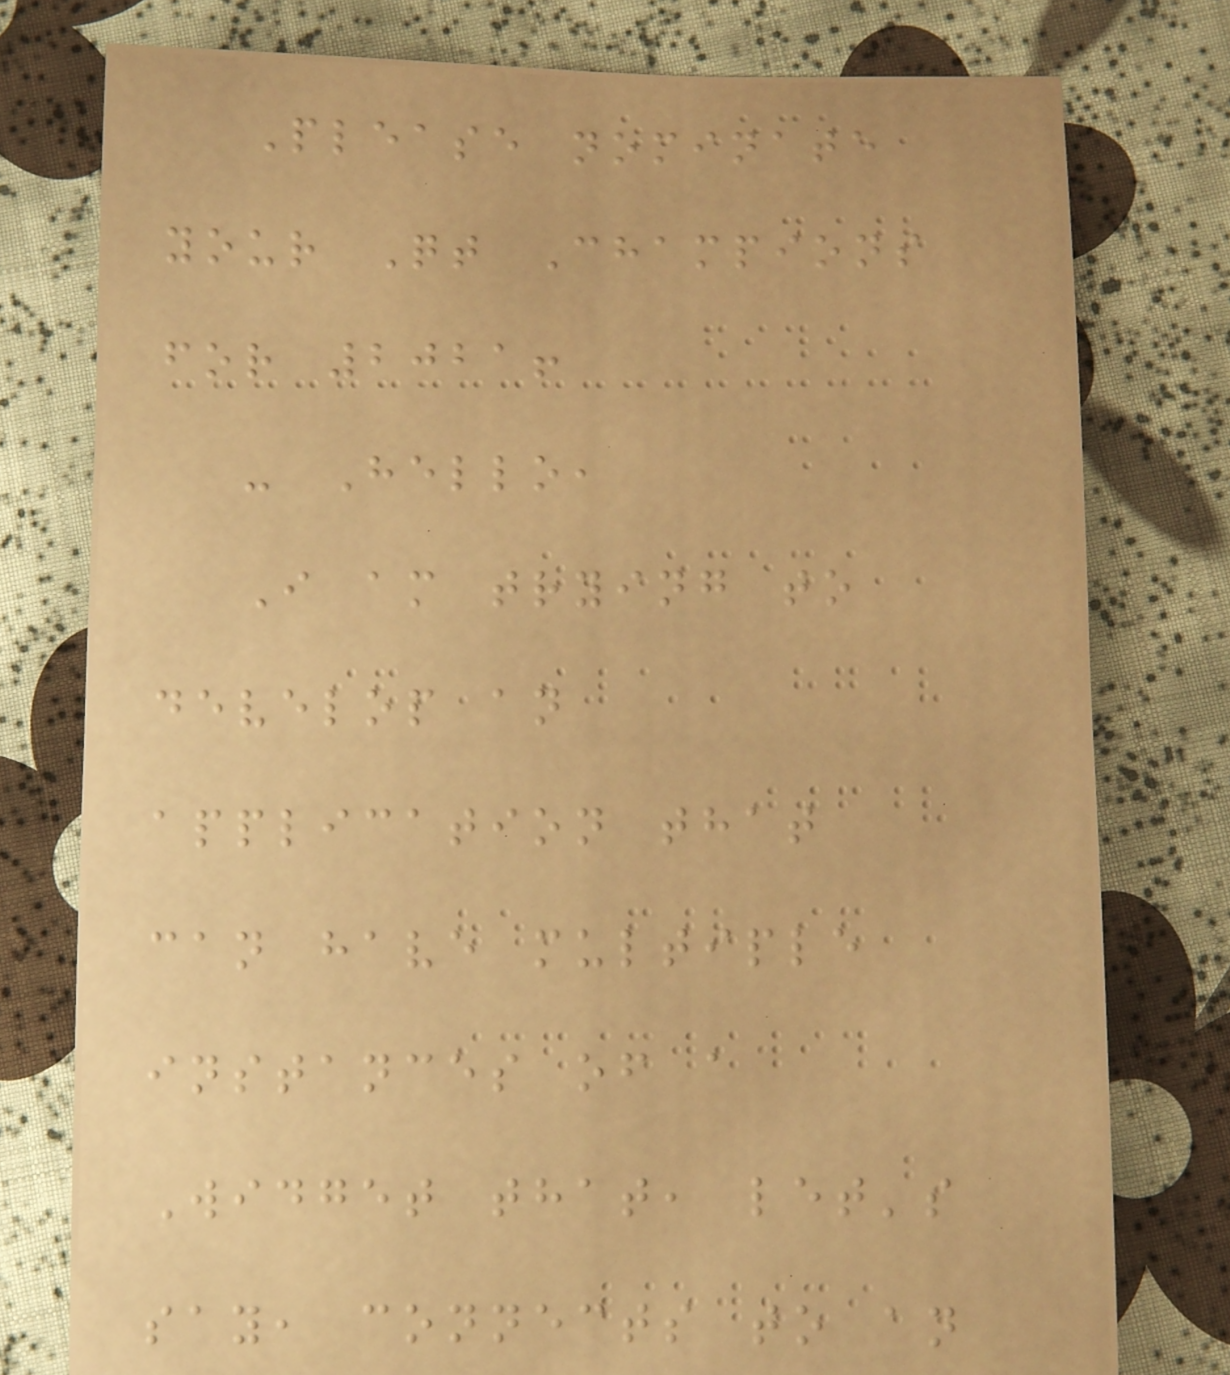Please nominate
your Qt Champions
for 2021!
- Hello,
I am trying to
develop an
application that
can have multiple
instances of a
Widget that, let's
say, connects to an
